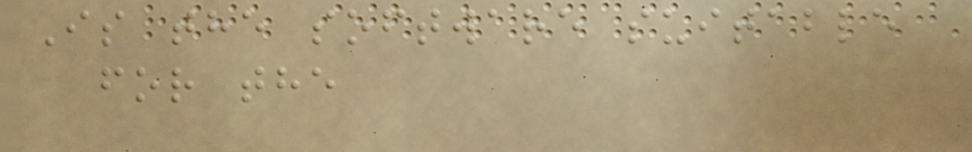Is the software suitable
for the
